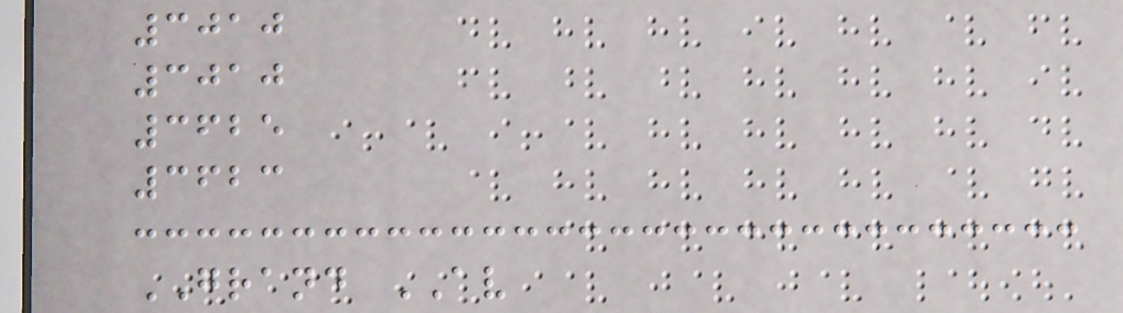3010
3010
3625
3623
GRAND AV
